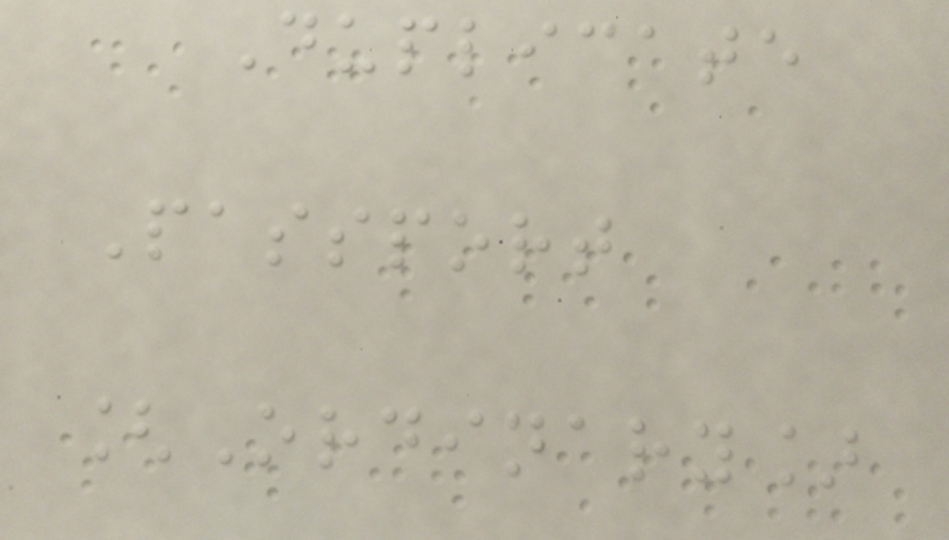Duplicate
Passport
[Ordinary]
